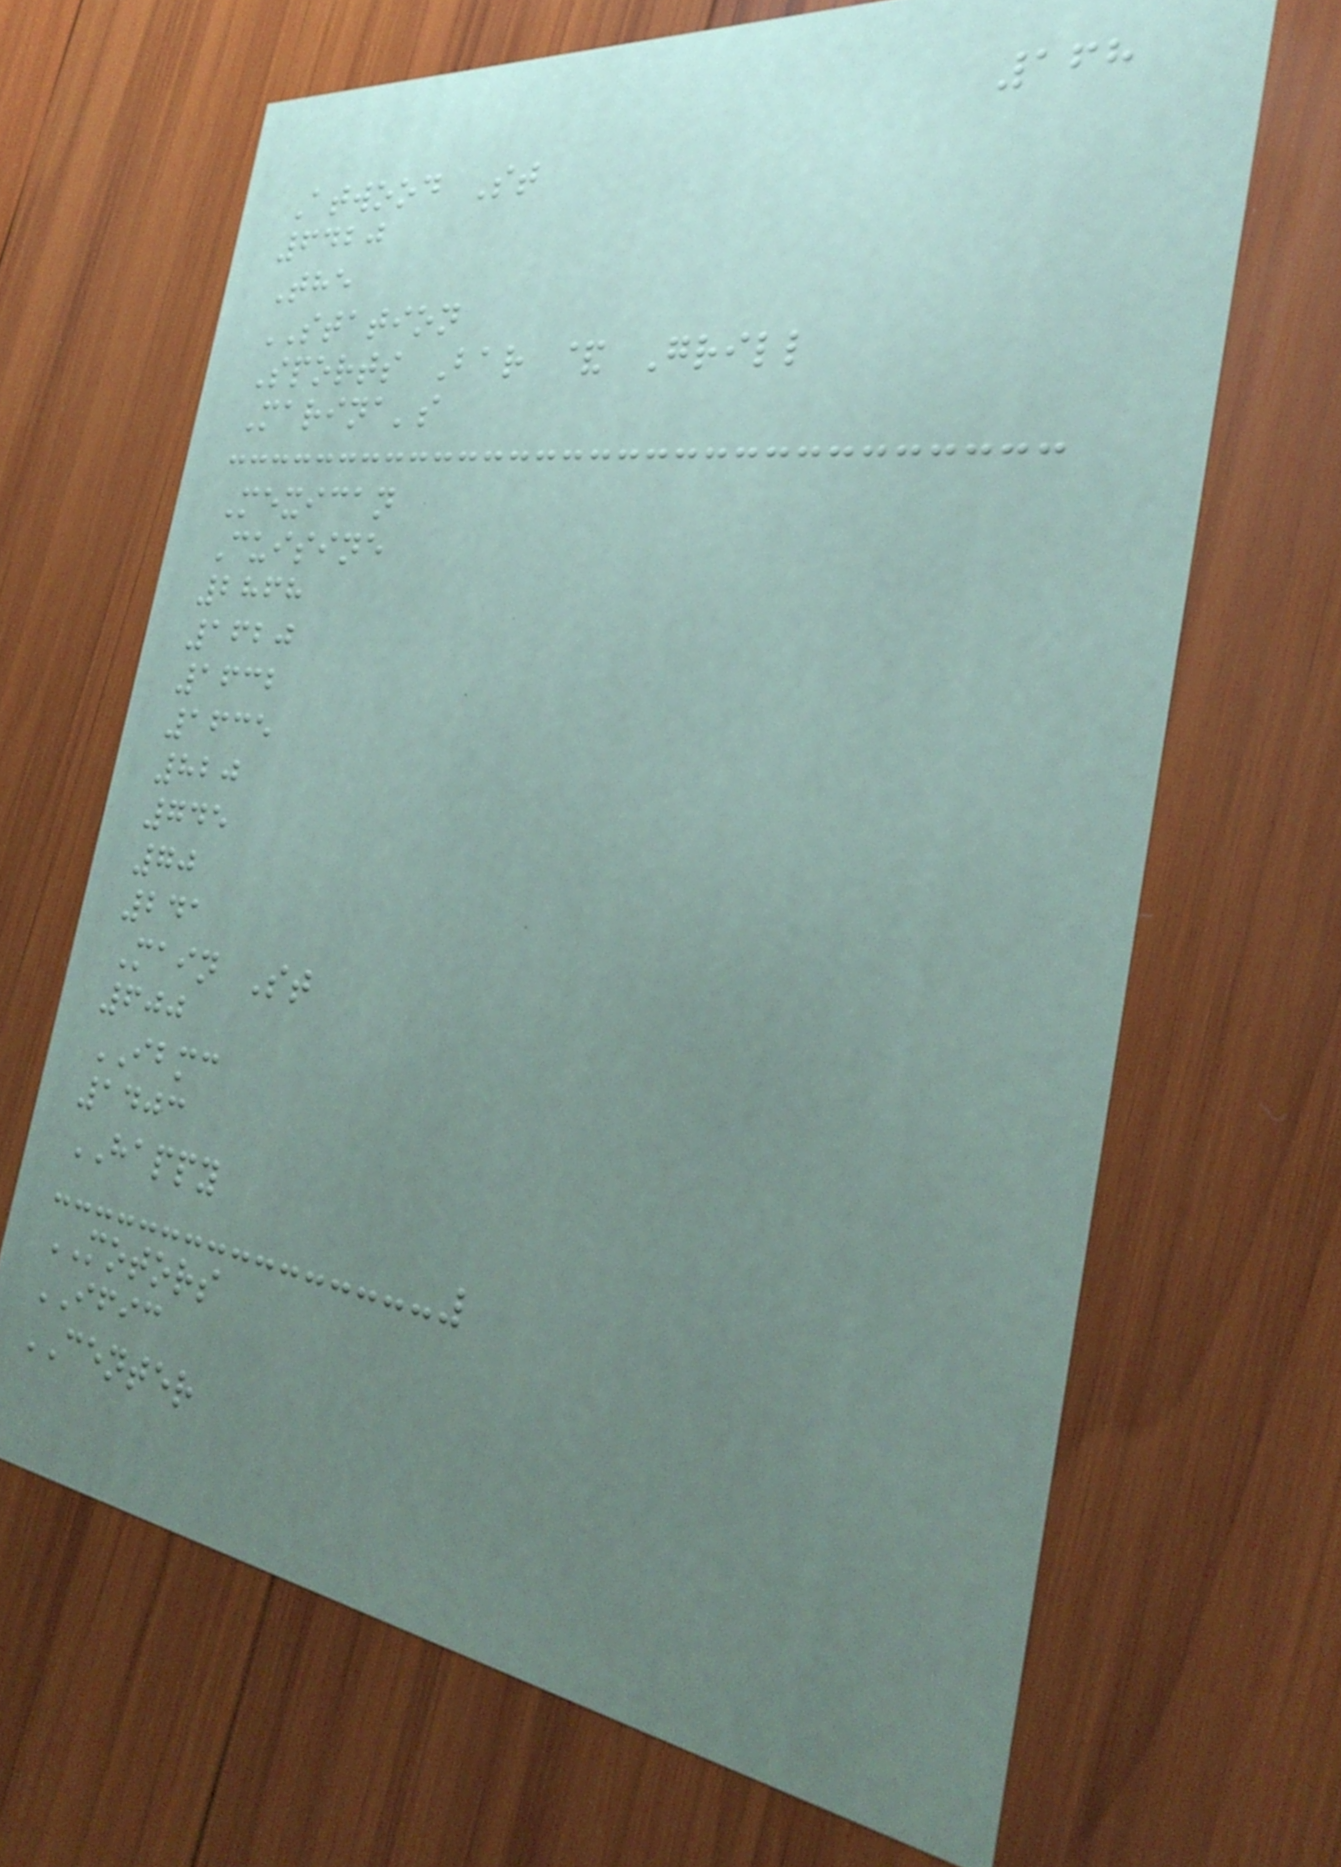168
Atwood St
6420
The
STATION
Sports Bar & Grill
Marina's
Mexican
Cuisine
2868
1620
1632
1635
820
745
70
241
Main St
600
IBMC
1403
HAPPY
MOTORS
IFIC
CENTER
